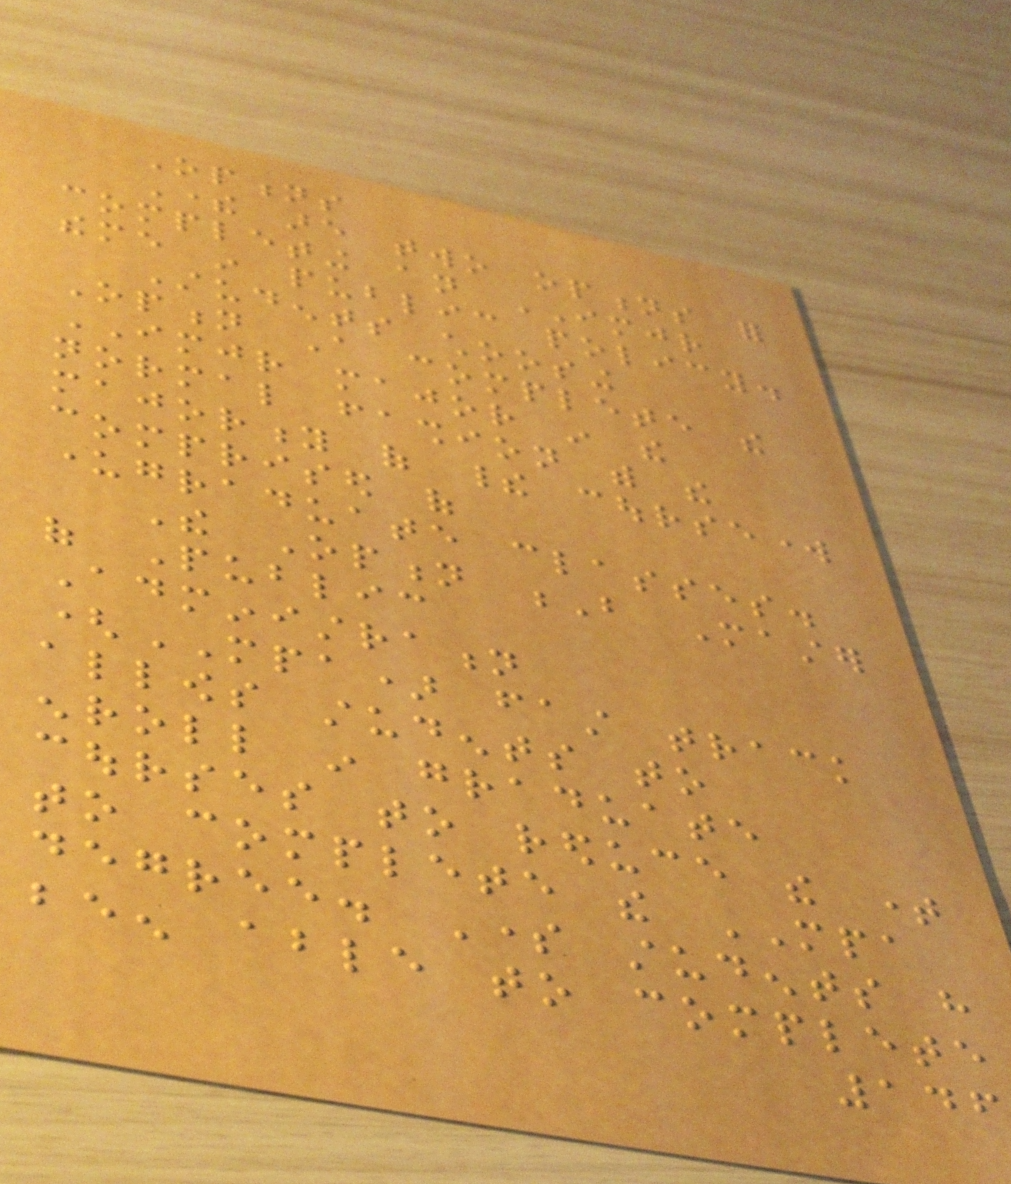Options
There are two options for
completing an IMJR
theme in public policy.
Students choosing
Option A complete the
IMJR major in the
normal fashion with the
majority of their coursework
comprised of
undergraduate classes.
The Option B Master
of Public
Administration
(MPA) fast track
allows students to
enroll in graduate
courses to reduce the time
to complete the MPA
degree. Some students have
been able to complete
146
